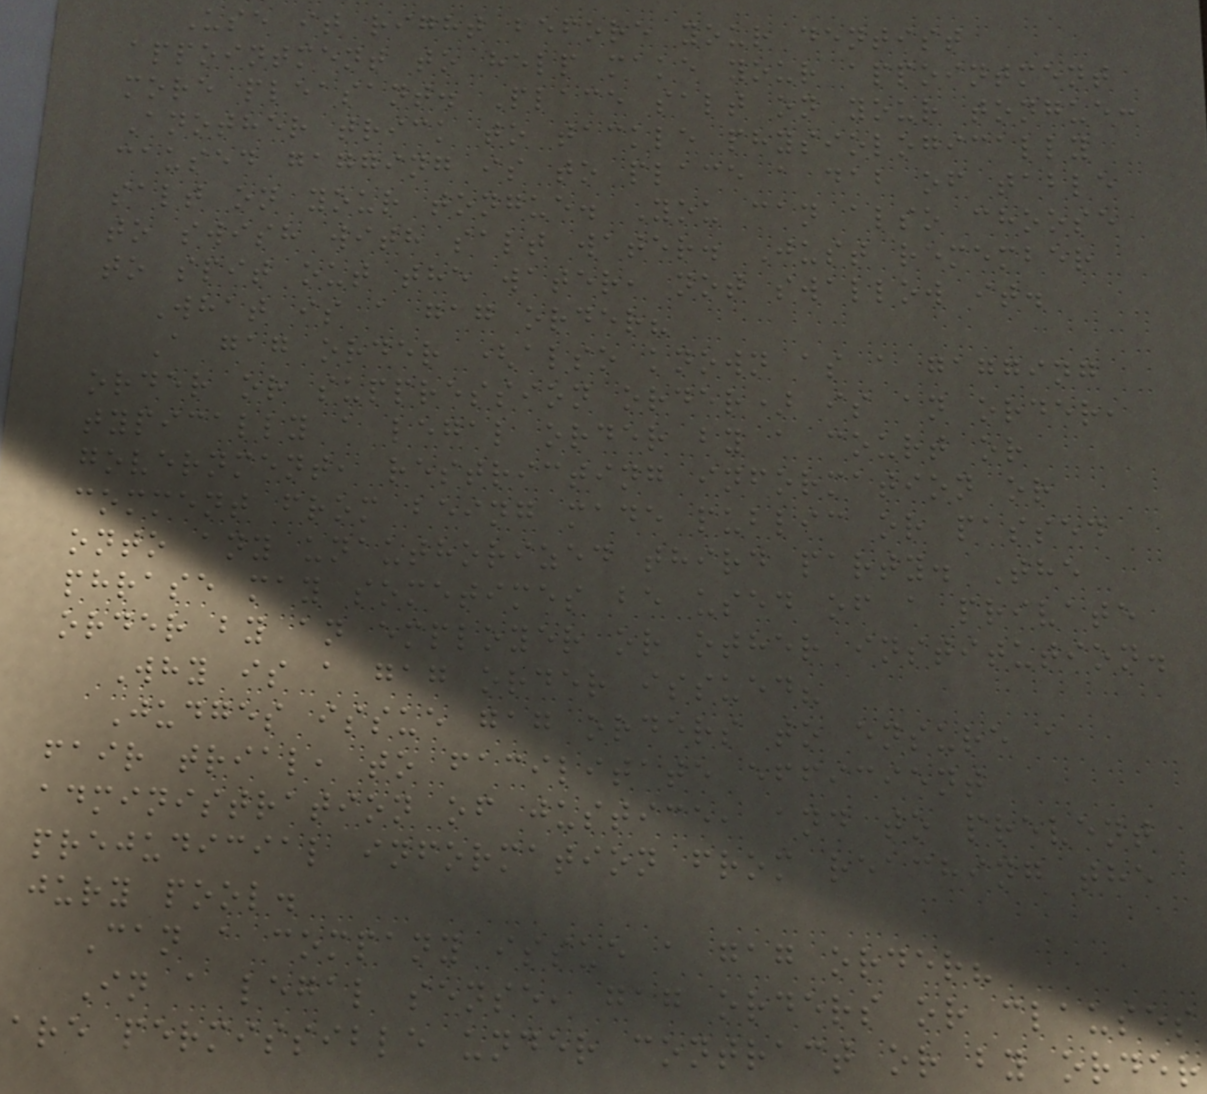Use it right before your dentist
appointment to help make your appointment
more pleasant. Place salt on your tongue:
Another trick to tackle physiologically
caused gagging is to place a dab of table
salt on your tongue. You can also choose
to swish with salt water. Just remember
to spit out the water, not swallow it.
What is a gag order?
A gag order (also known as a gagging
order or suppression order) is an order,
typically a legal order by a court or
government, restricting information or
comment from being made public or passed
onto any unauthorized third party. The
phrase may sometimes be used of a private
order by an employer or other institution.
Why is a gag order issued?
Judges issue gag orders to ensure a
fair trial, to facilitate efficient
administration of justice, and to prevent
prejudicial information from reaching the
jury pool.
Can a company issue a gag order?
In a legal sense, gag orders or clauses
are permissible under contract or by order
